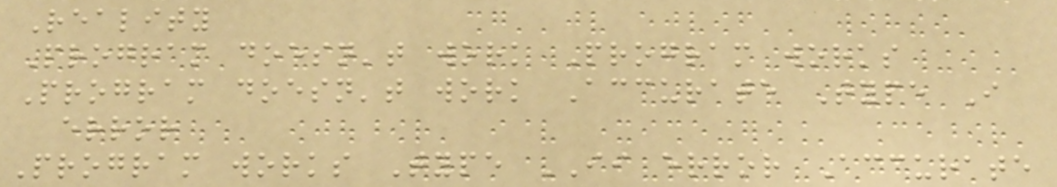Reality
Program doesn't work Program works
Program doesn't work Accurate Type I
error
Program works Type II error Accurate
